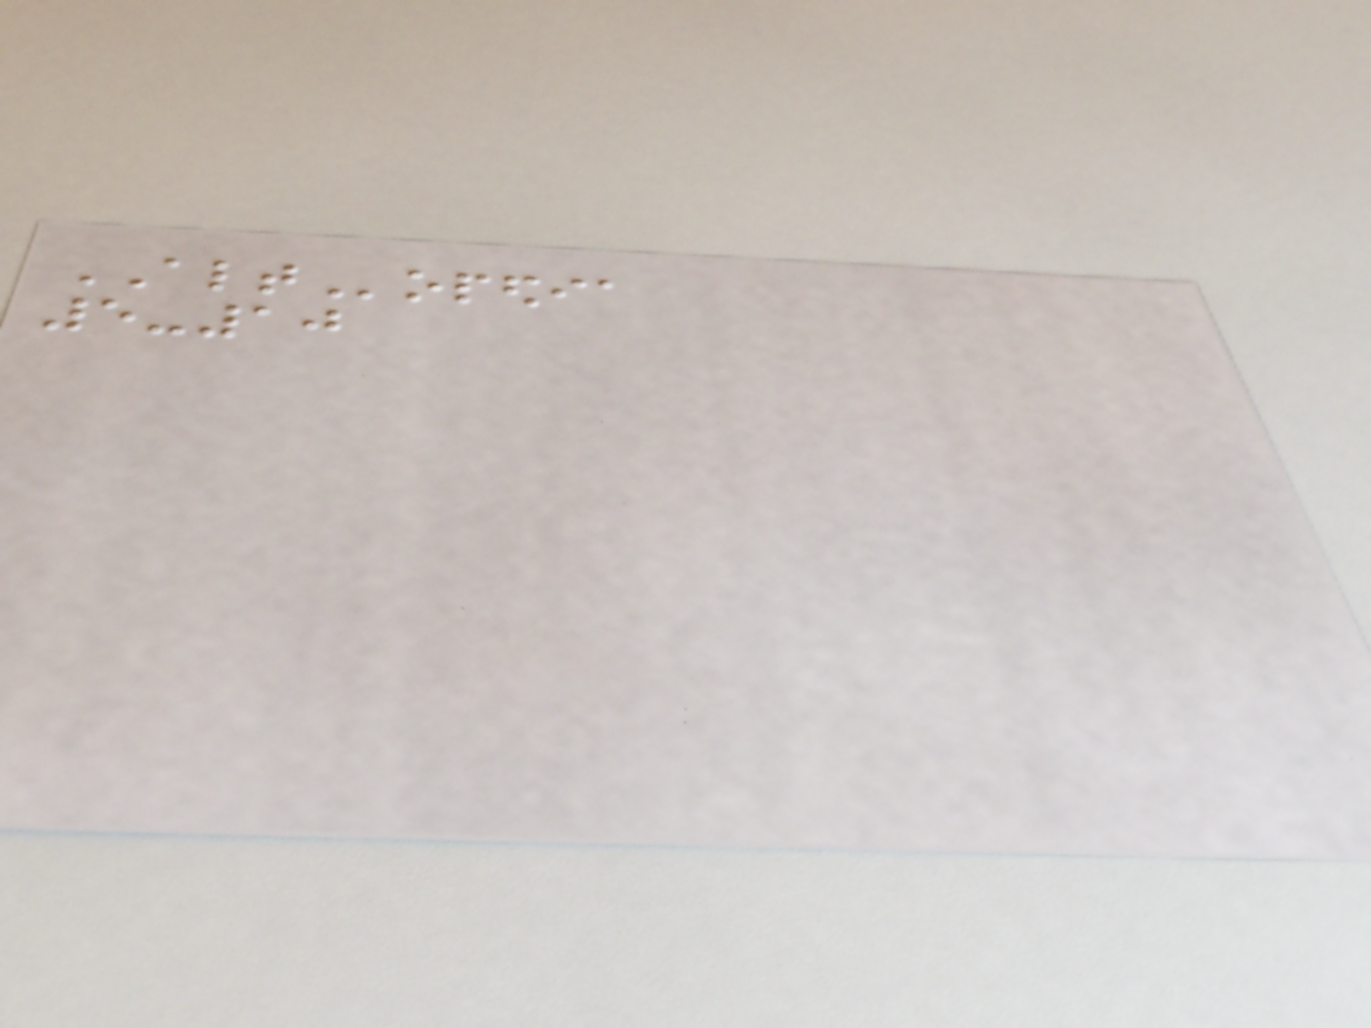ALTopedia
5-10
